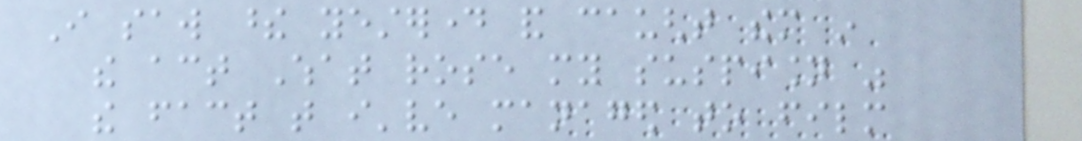I saw these yesterday and caught them in
the act What rose my suspision was
the fact that i've managed to film
